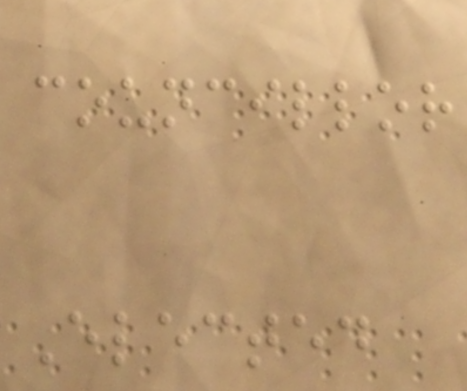councillor
Elected
